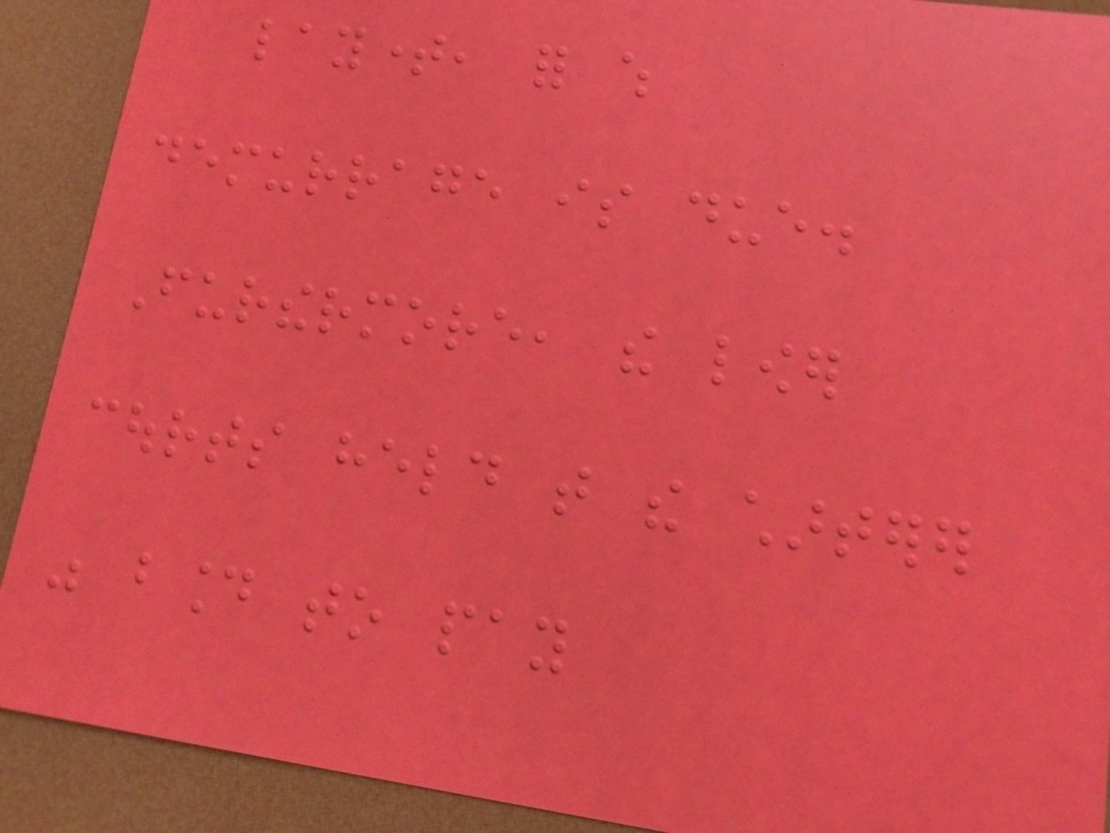laytime, for which
demurrage is due.
Furthermore, the lower
courts held that the charterer
was bound to pay
